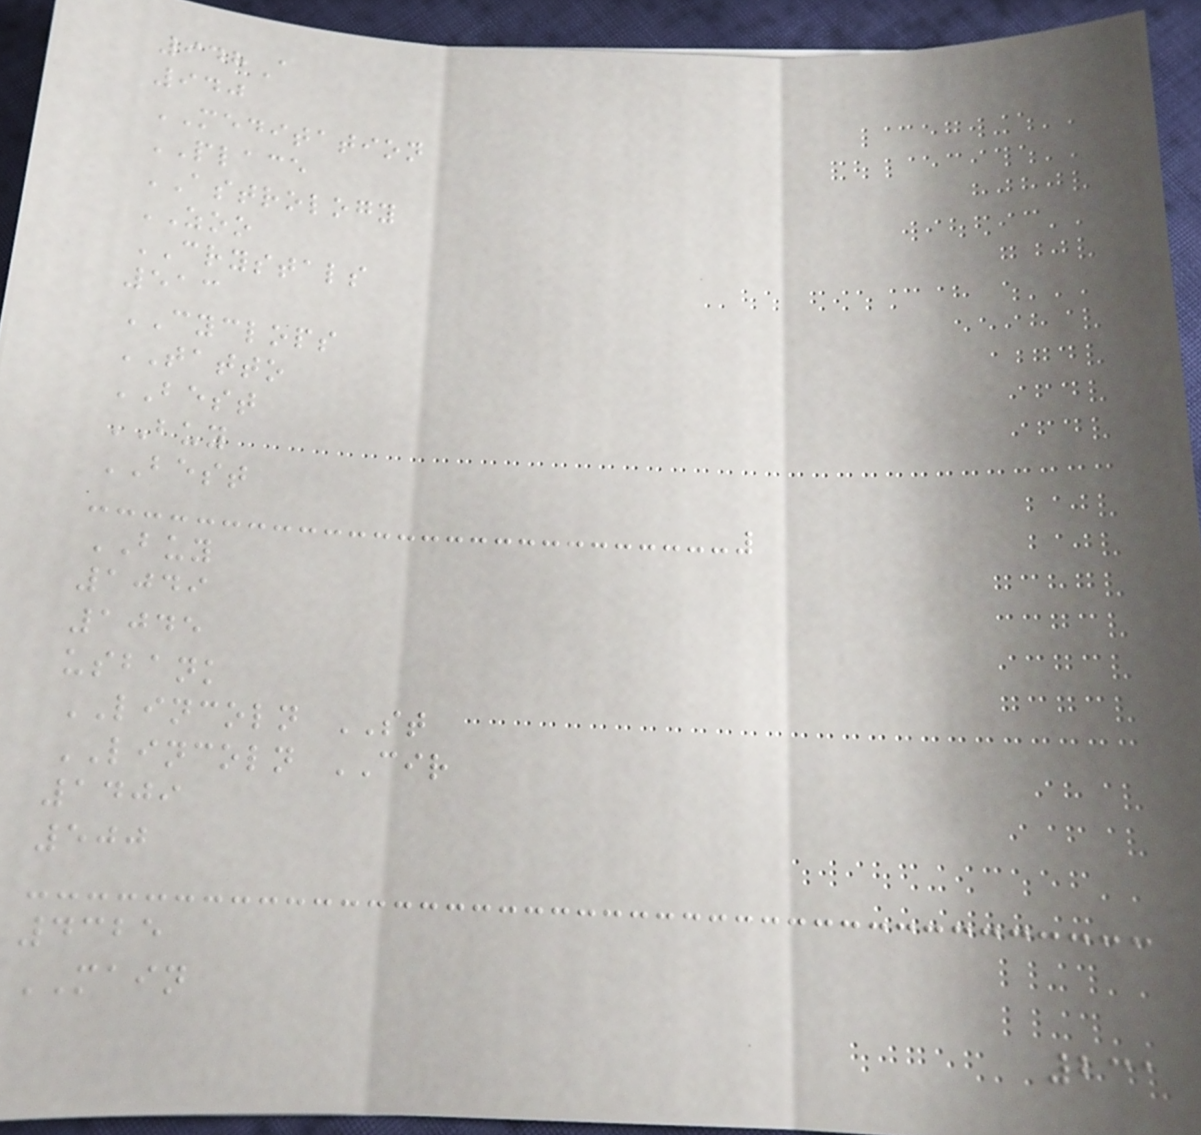948A
940
MEDITATION
PLACE
ASTROLOGY
ZOO
CRYSTALS
513
CYCLOPS
TATTO
BEST
BUY
BEST
BUY
1049
1045
usbank
LINCOLN ST
LINCOLN CIR
1409
500
4325
MAIN
231
